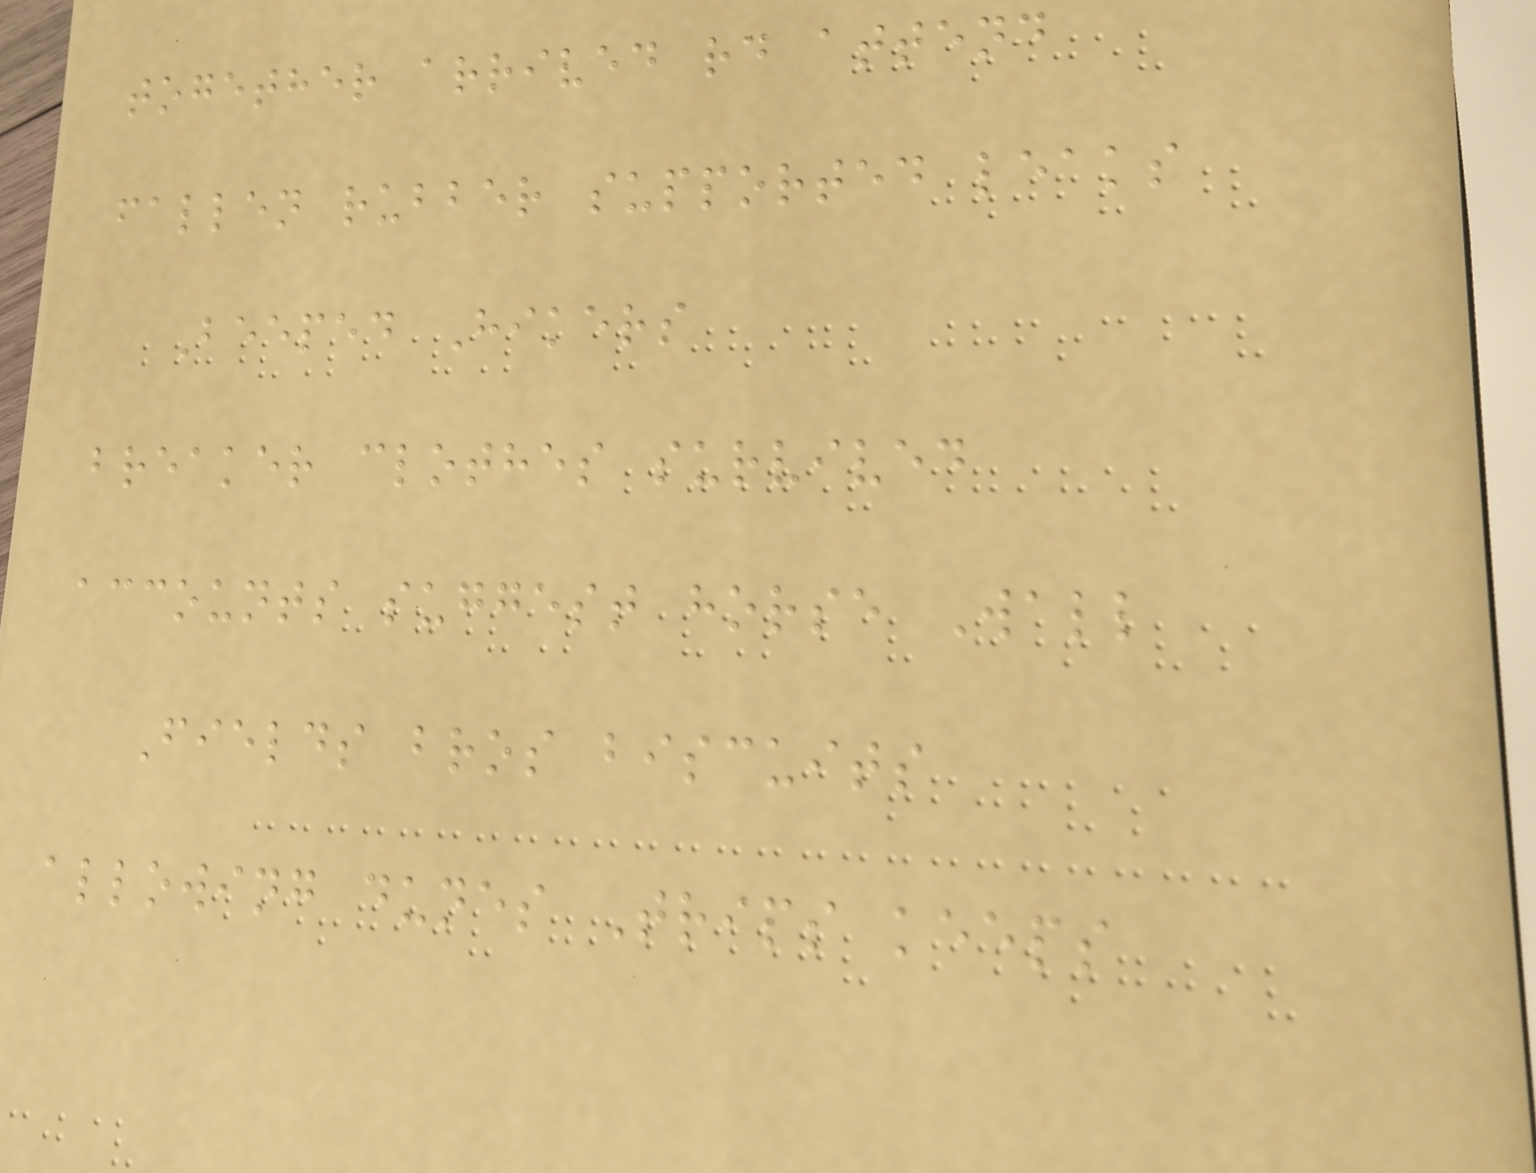together arrived rd attend
fallen rubber supported leaks
Beeped Hikers
breaker clothes survived
accounts suggest horse Wall
Fields bros biscuits
allowing dunes Trips keeps
